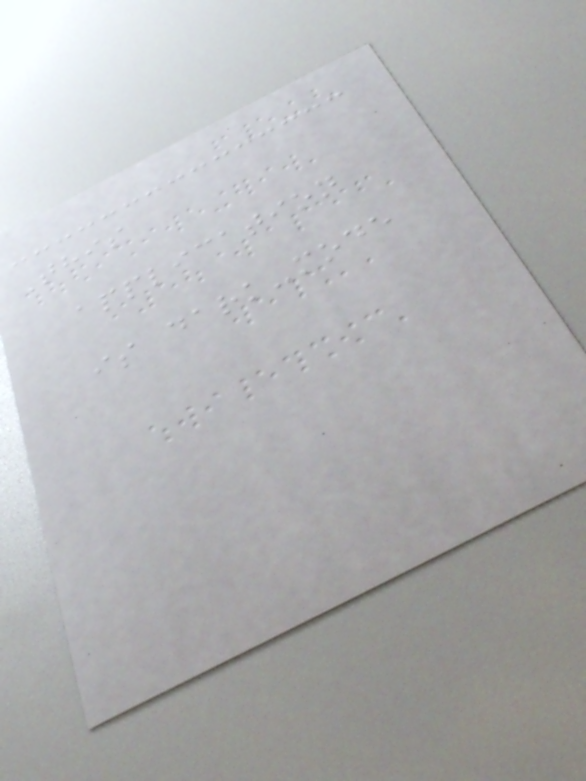This
application
is dark-mode
